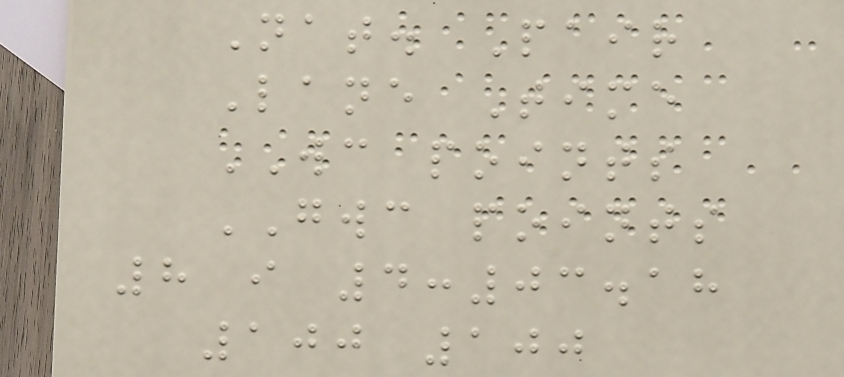Nat. Pair
Lane Time
WC points
GWC points
8 i 4:03.18
100 100
